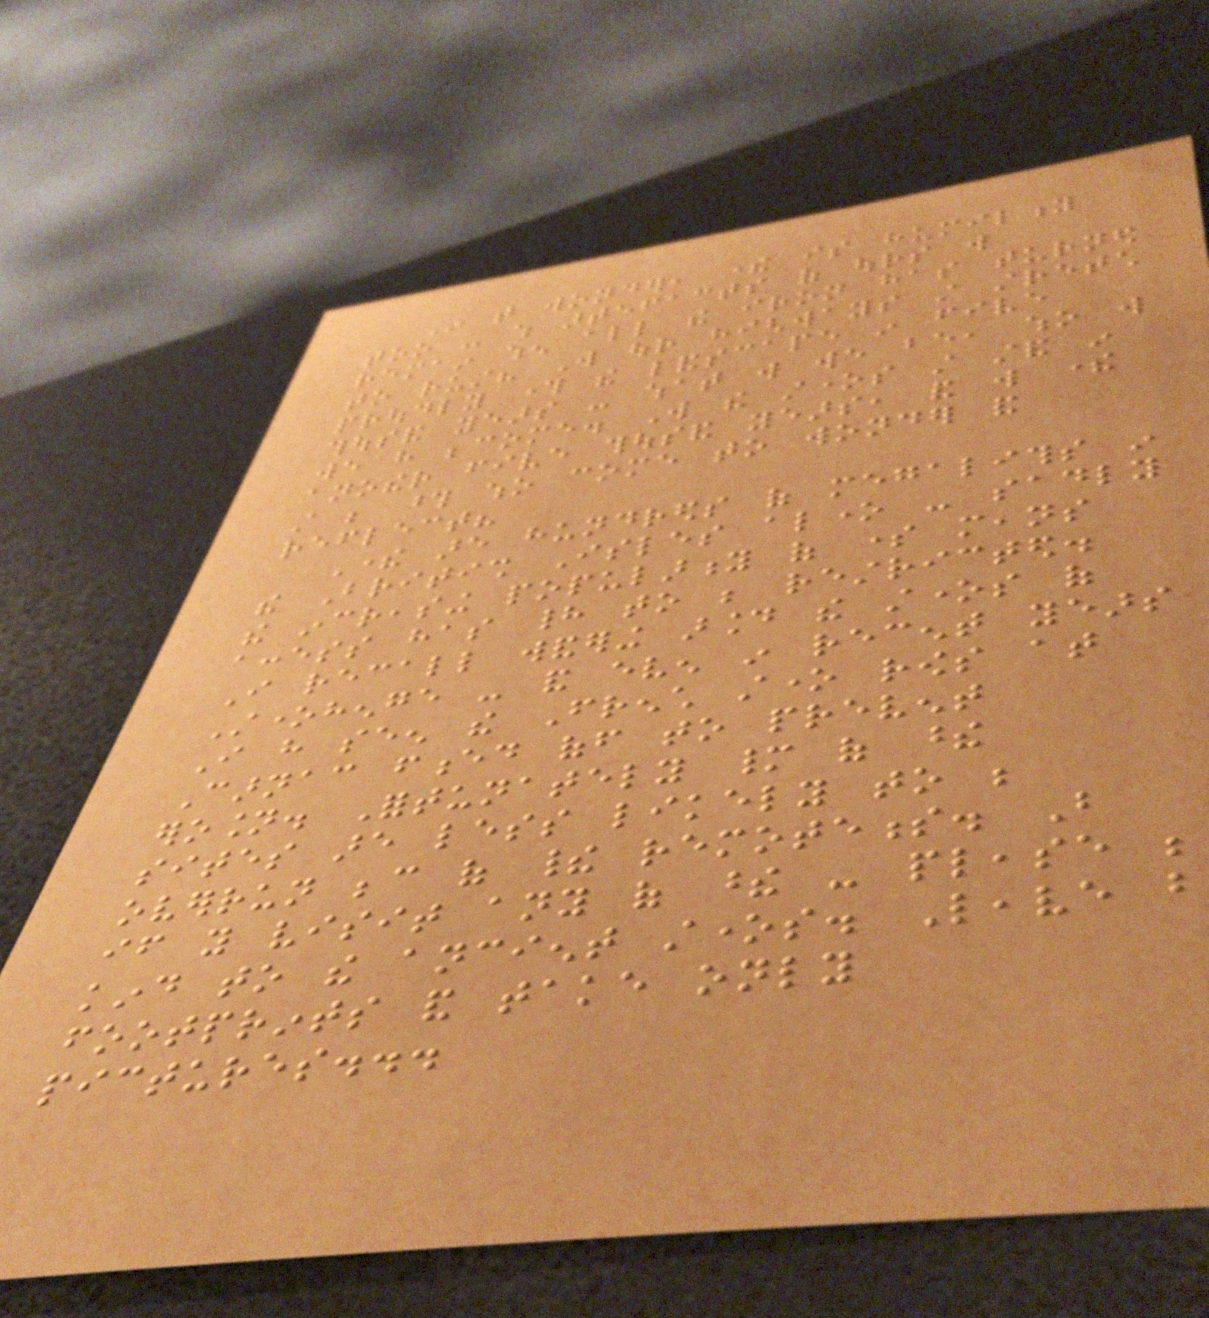In that wonder, there is humility
too - which artefacts of ours will
remain when all the iron has turned
to rust? Will our highways still stretch
proudly through the landscape in five
thousand years - what will we be, who will
we have become. Will the stones still stand in
another five thousand years, and will there
still be those who come to wonder and
reflect?
There are hundreds of megaliths in
the British Isles alone - sadly
the increasing popularity of some means
access has had to be restricted.
I recall wandering around the stones of
Stonehenge - and even in recent years
I have seen the French stone rows at
Carnac fenced off to prevent
erosion. Fortunately many of these
sites are less likely to be
overrun because of their remoteness. But
if you visit any of these - please be
kind to the ancient stones. Leave but
footprints and take only
pictures...
